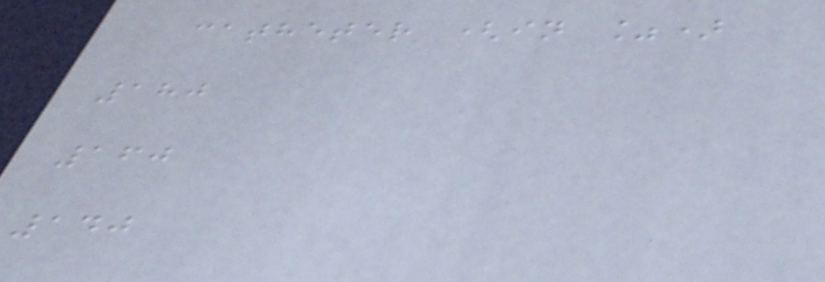catheter (in %)
180
160
140
